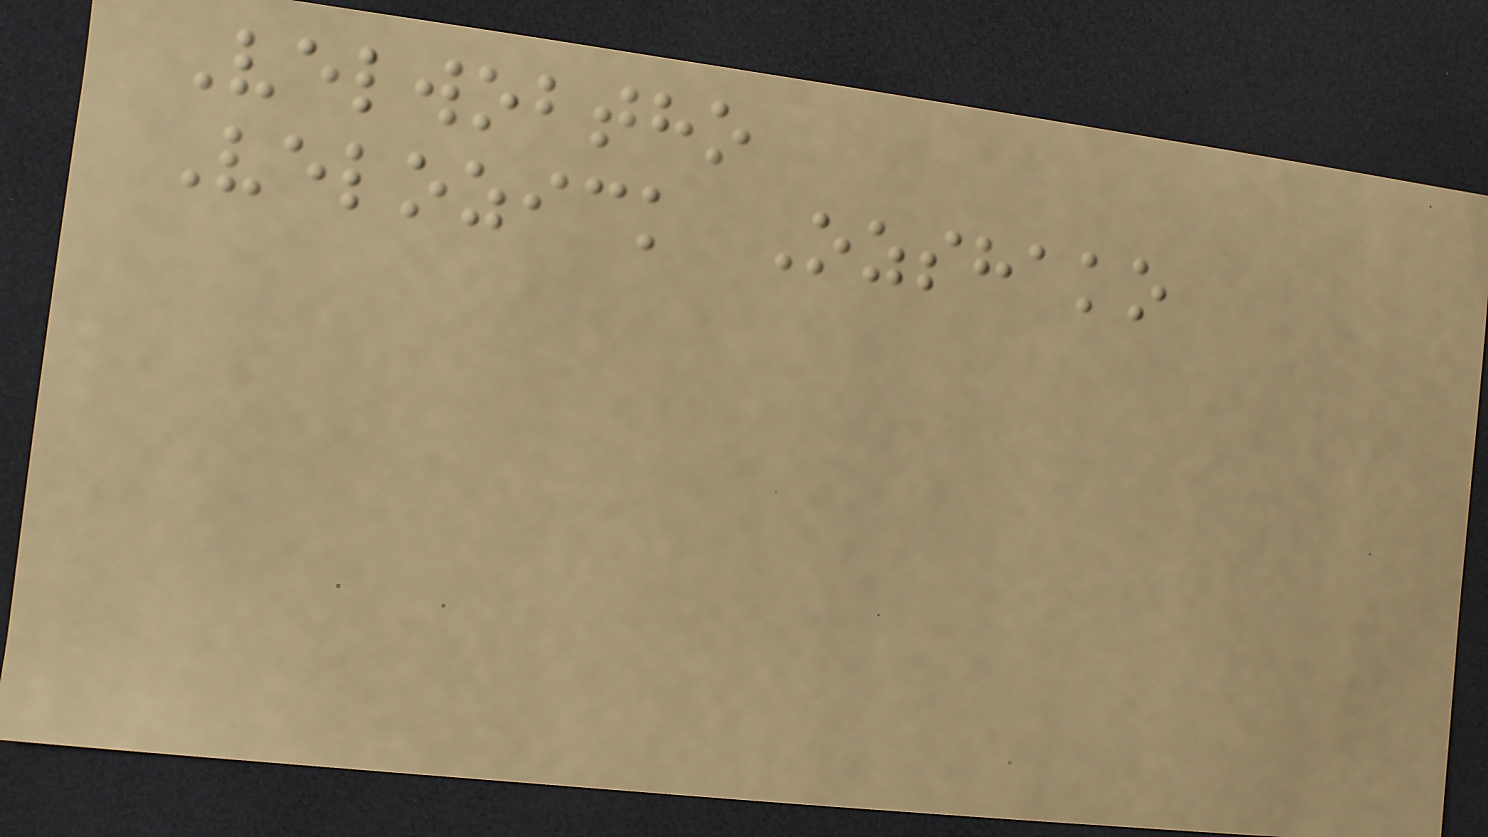Velwobtho
Velozick Ozshako
